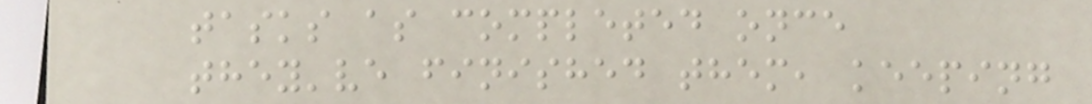tasks as completed once
they've finished them, keeping
